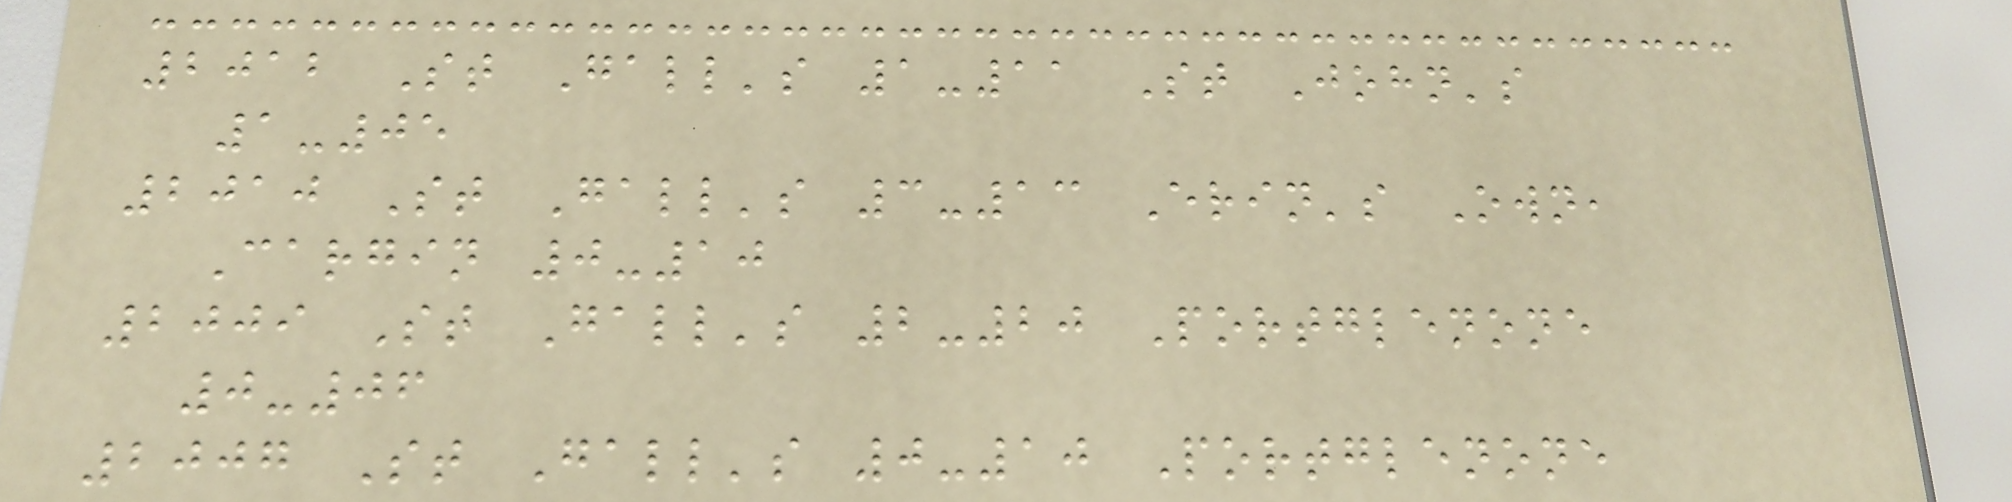2012 St Gall's 1-11 St John's
1-05
2010 St Gall's 3-13 Erin's Own,
Cargin 0-10
2009 St Gall's 2-20 Portglenone
0-06
2007 St Gall's 0-10 Portglenone
